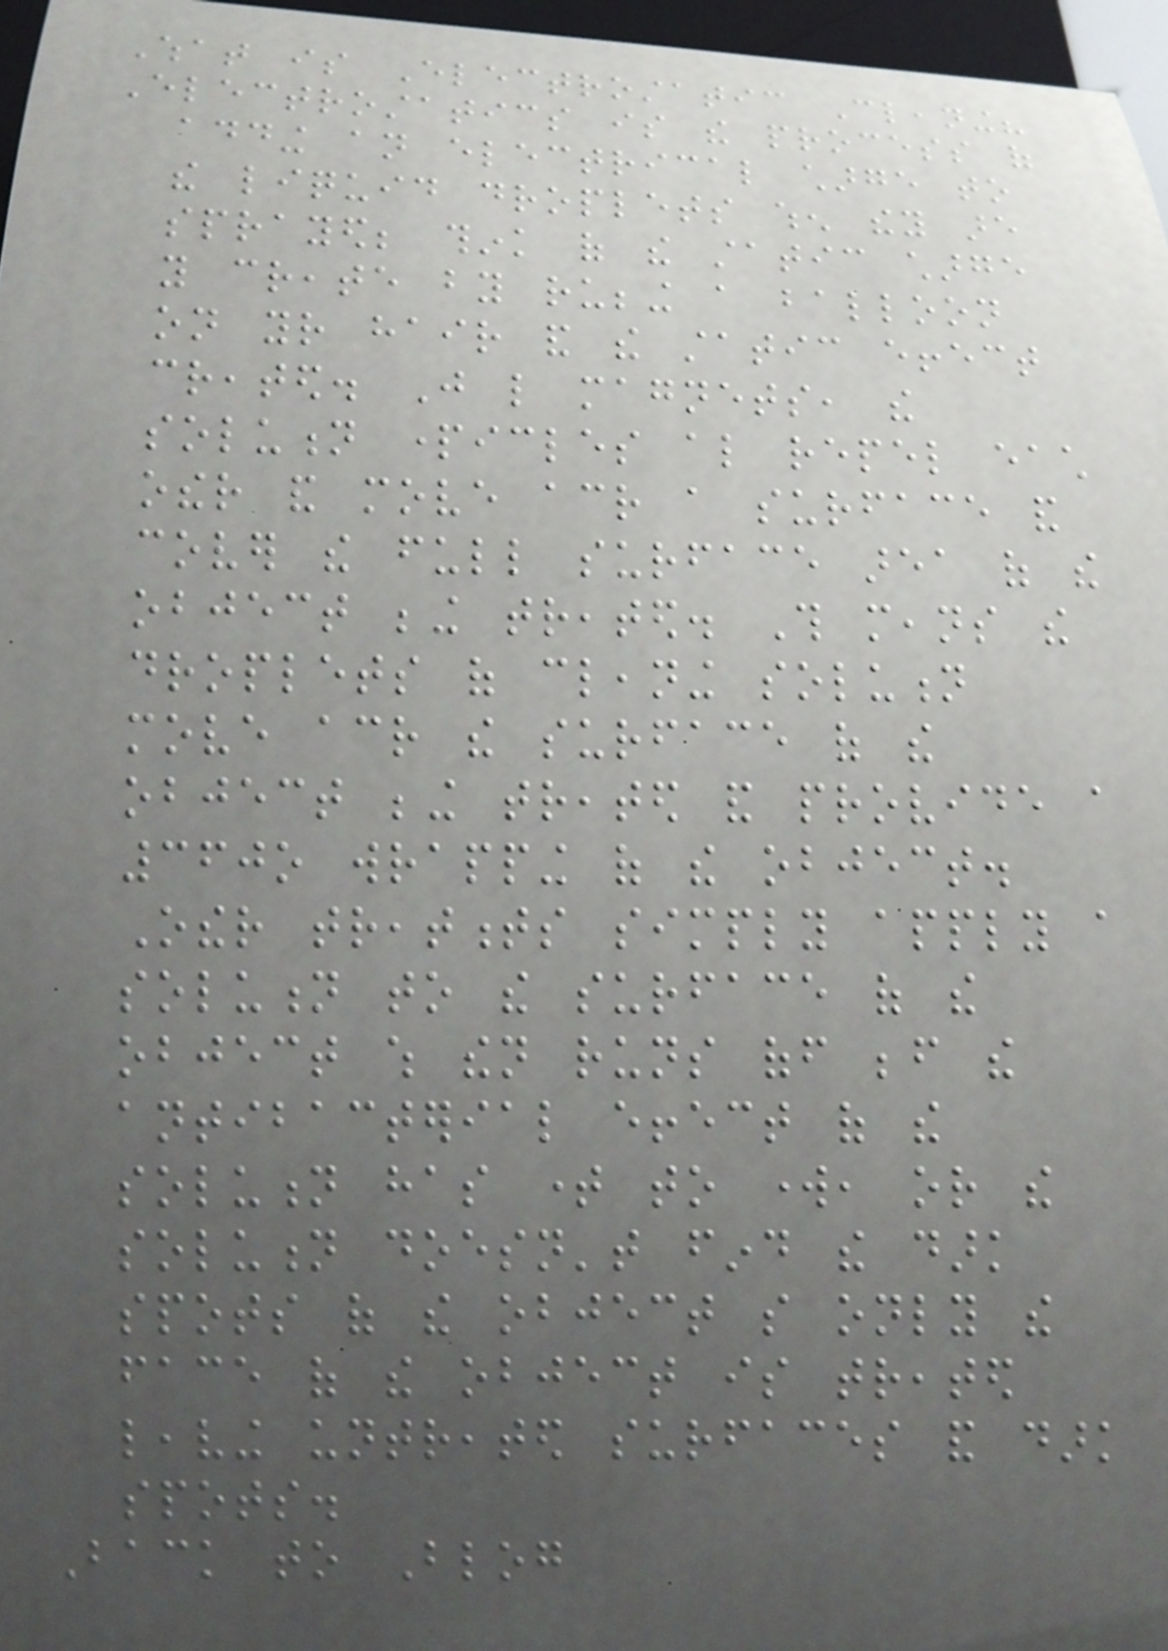What is Electrostatic Cleaning?
Electrostatics is the process of
adding an electrical charge to
the liquid droplets when they are
sprayed; think of the static charge
you create by rubbing a balloon
on your hair and the static effect
created. Just like magnets, the
solution particles also repel each
other and move across a surface and
cover the full surface area of the
object being treated. This means the
droplets of cleaning solution
move across the surface of the
object being treated and provide a
360o wrapping of the object.
Other treatments simply apply a
solution to the surface of the
object which then runs off before the
antibacterial effect of the
solution has time to work, or the
solution doesn't find the dark
spots of the object so only the
face of the object is treated
leaving untreated surfaces and dark
spots.
Back to Blog
